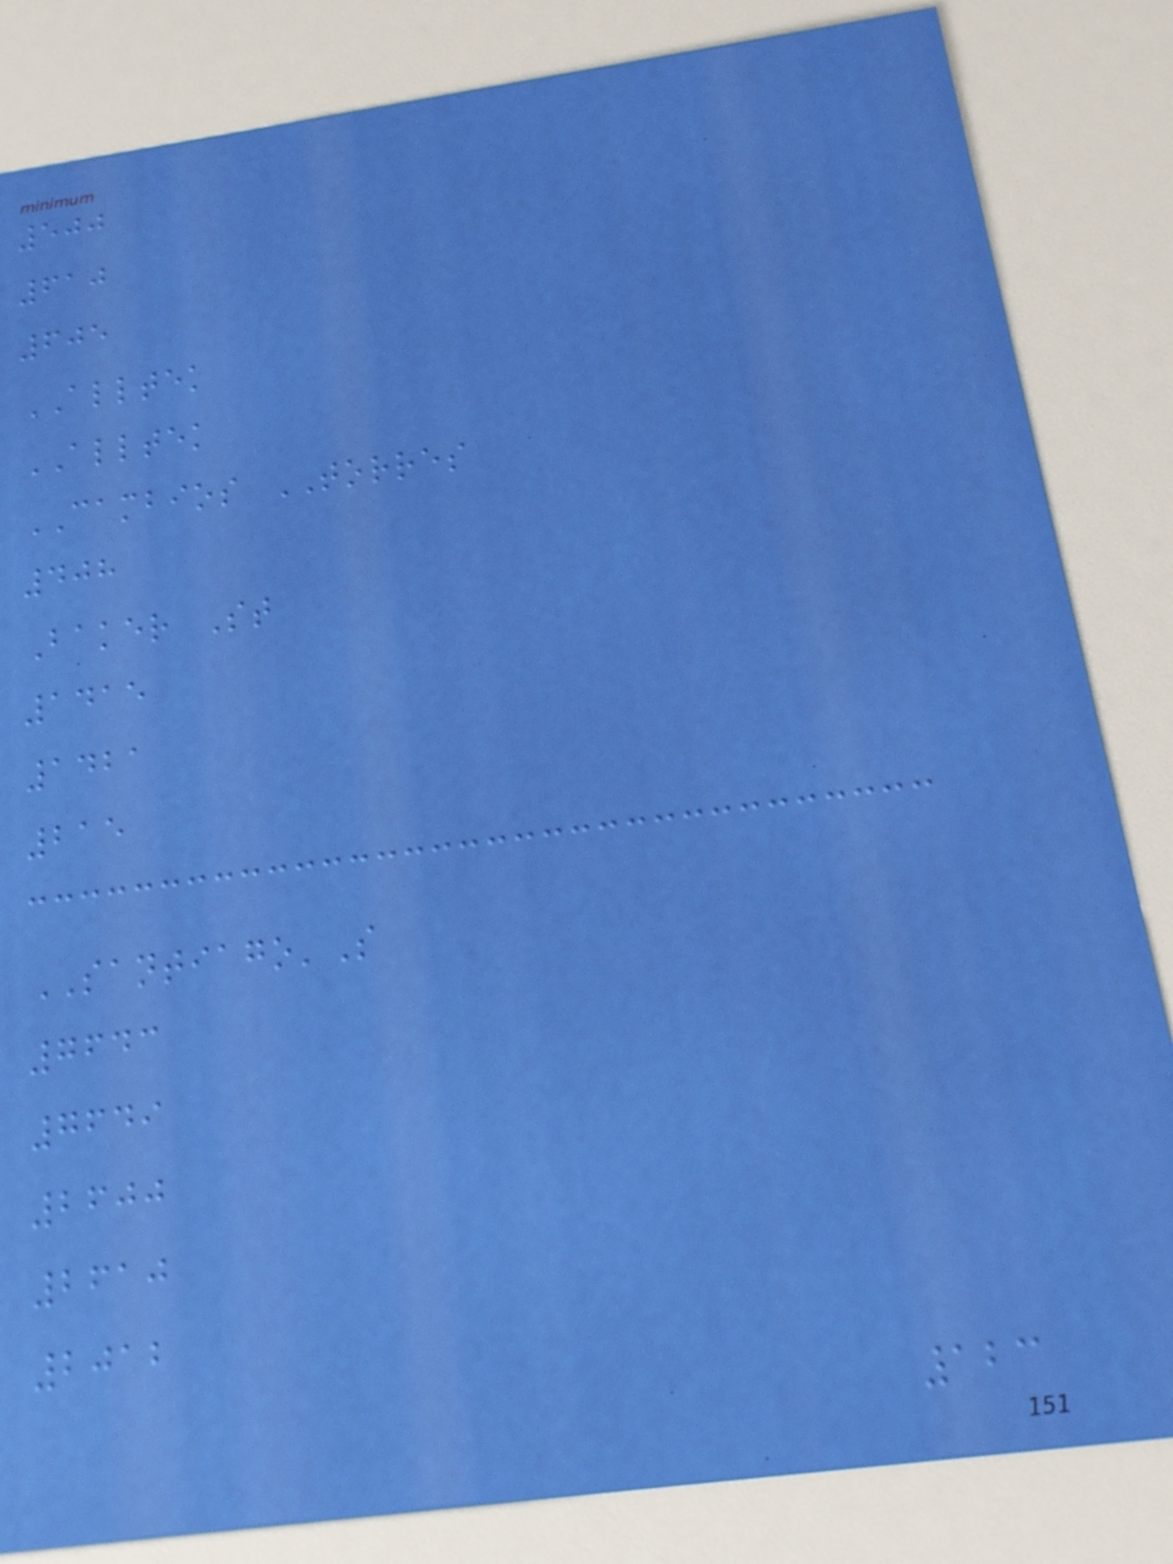500
610
605
ALLTEK
ALLTEK
CAMBIOS TORRES
408
Baker St
1415
1421
215
SANTIAGO'S
7643
7649
2600
2610
2012
123
